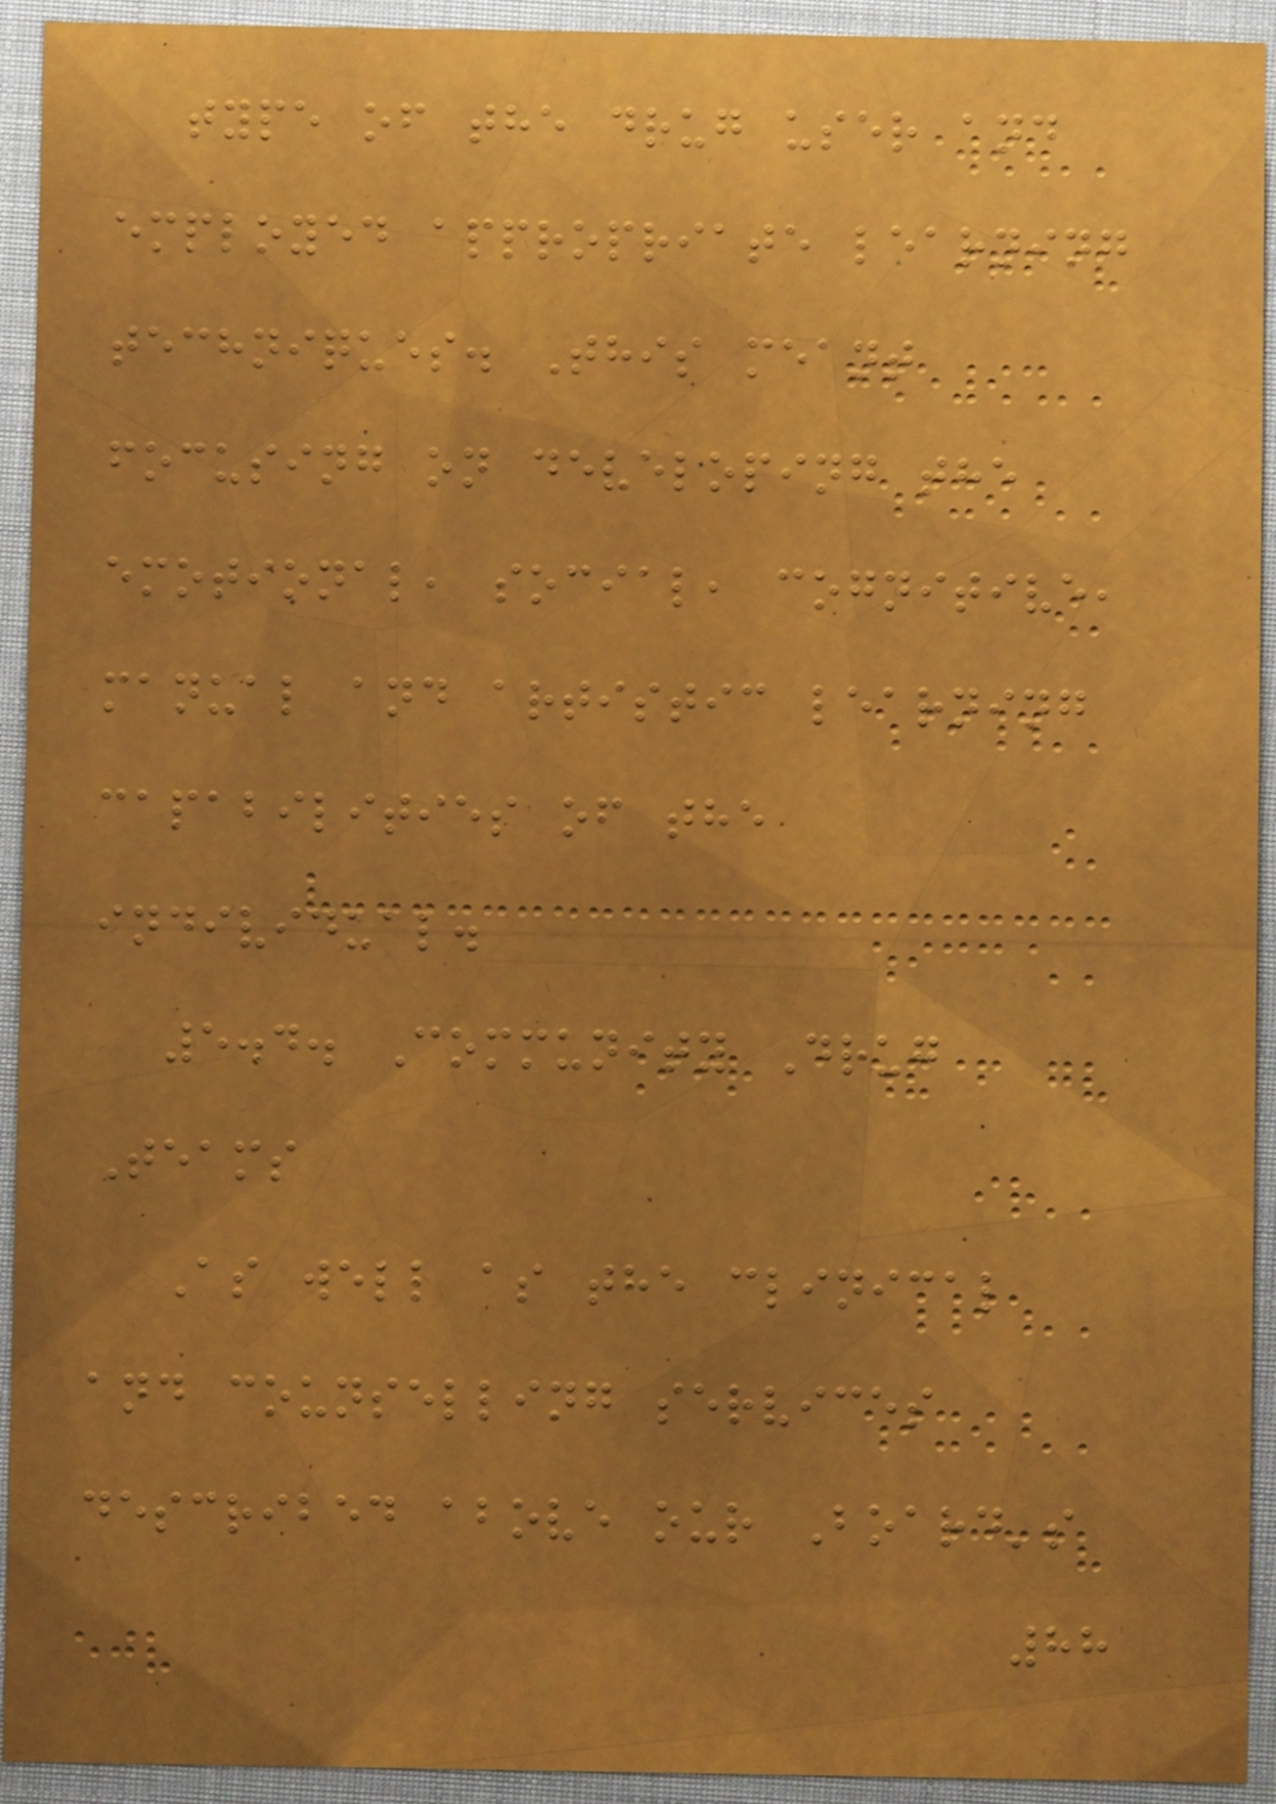type of the drug user and
employed appropriate learning
techniques. This meant
focusing on developing the
emotional, social, cognitive,
manual and artistic learning
capabilities of the
individual.
5.4. Community Drug
Teams
As well as the clinical
and counselling services
described above our Board's
88
